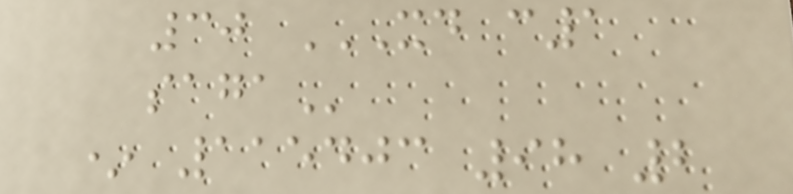30 XD C1
SAGA
* 115403 98 2
